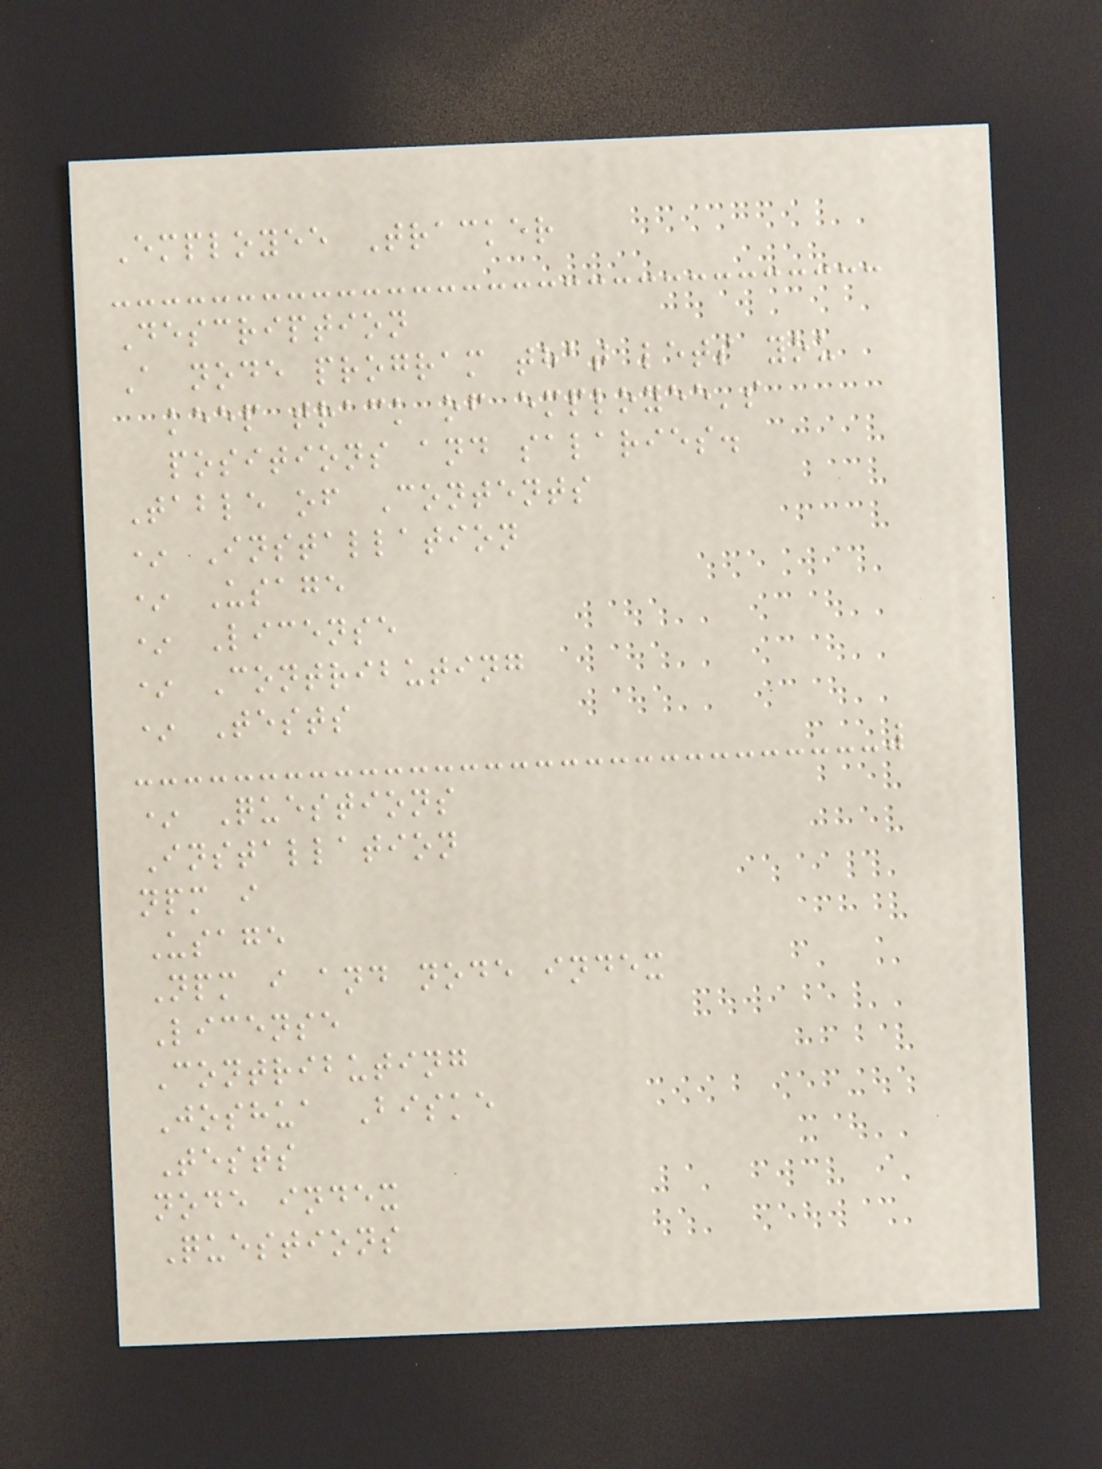Employee Tracker
Description
A node program that lets you
keep track of employee's
positions and salaries.
Table of Contents
* Installation
* Usage
* License
* Contributing
* Tests
* Questions
Installation
npm i
Usage
Npm i and node index
License
Contributing
Joshua Biske
Tests
node index
Questions
